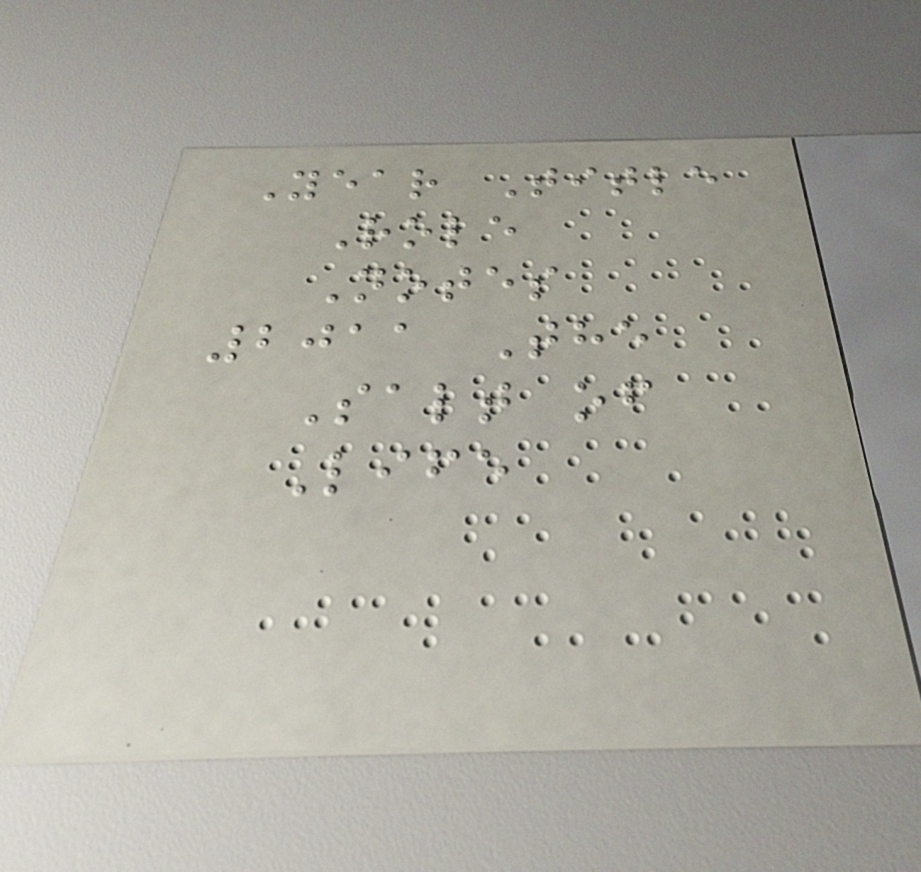Year Title
Role
Notes
2011 The
Salt of
Life
